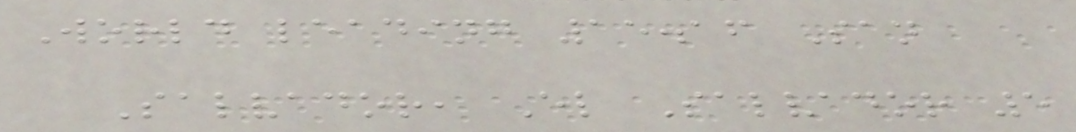World leading 15.16 San
Salvador, El Salvador 5
